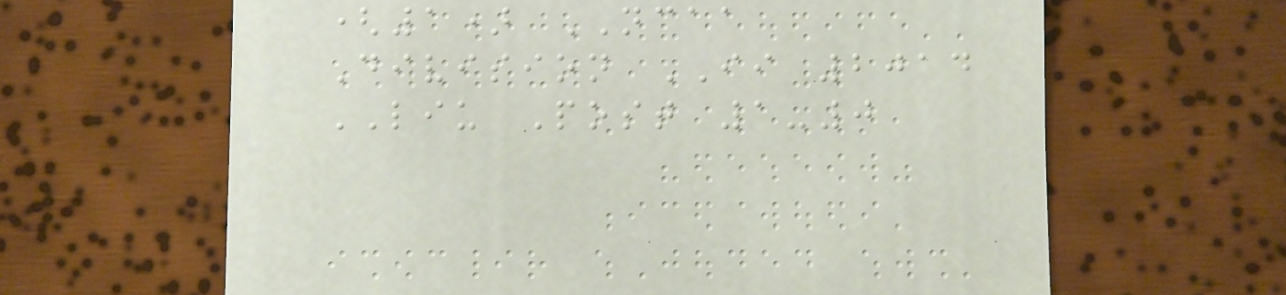(1) NCAA
Division II 2014
LIU Post 1-0
